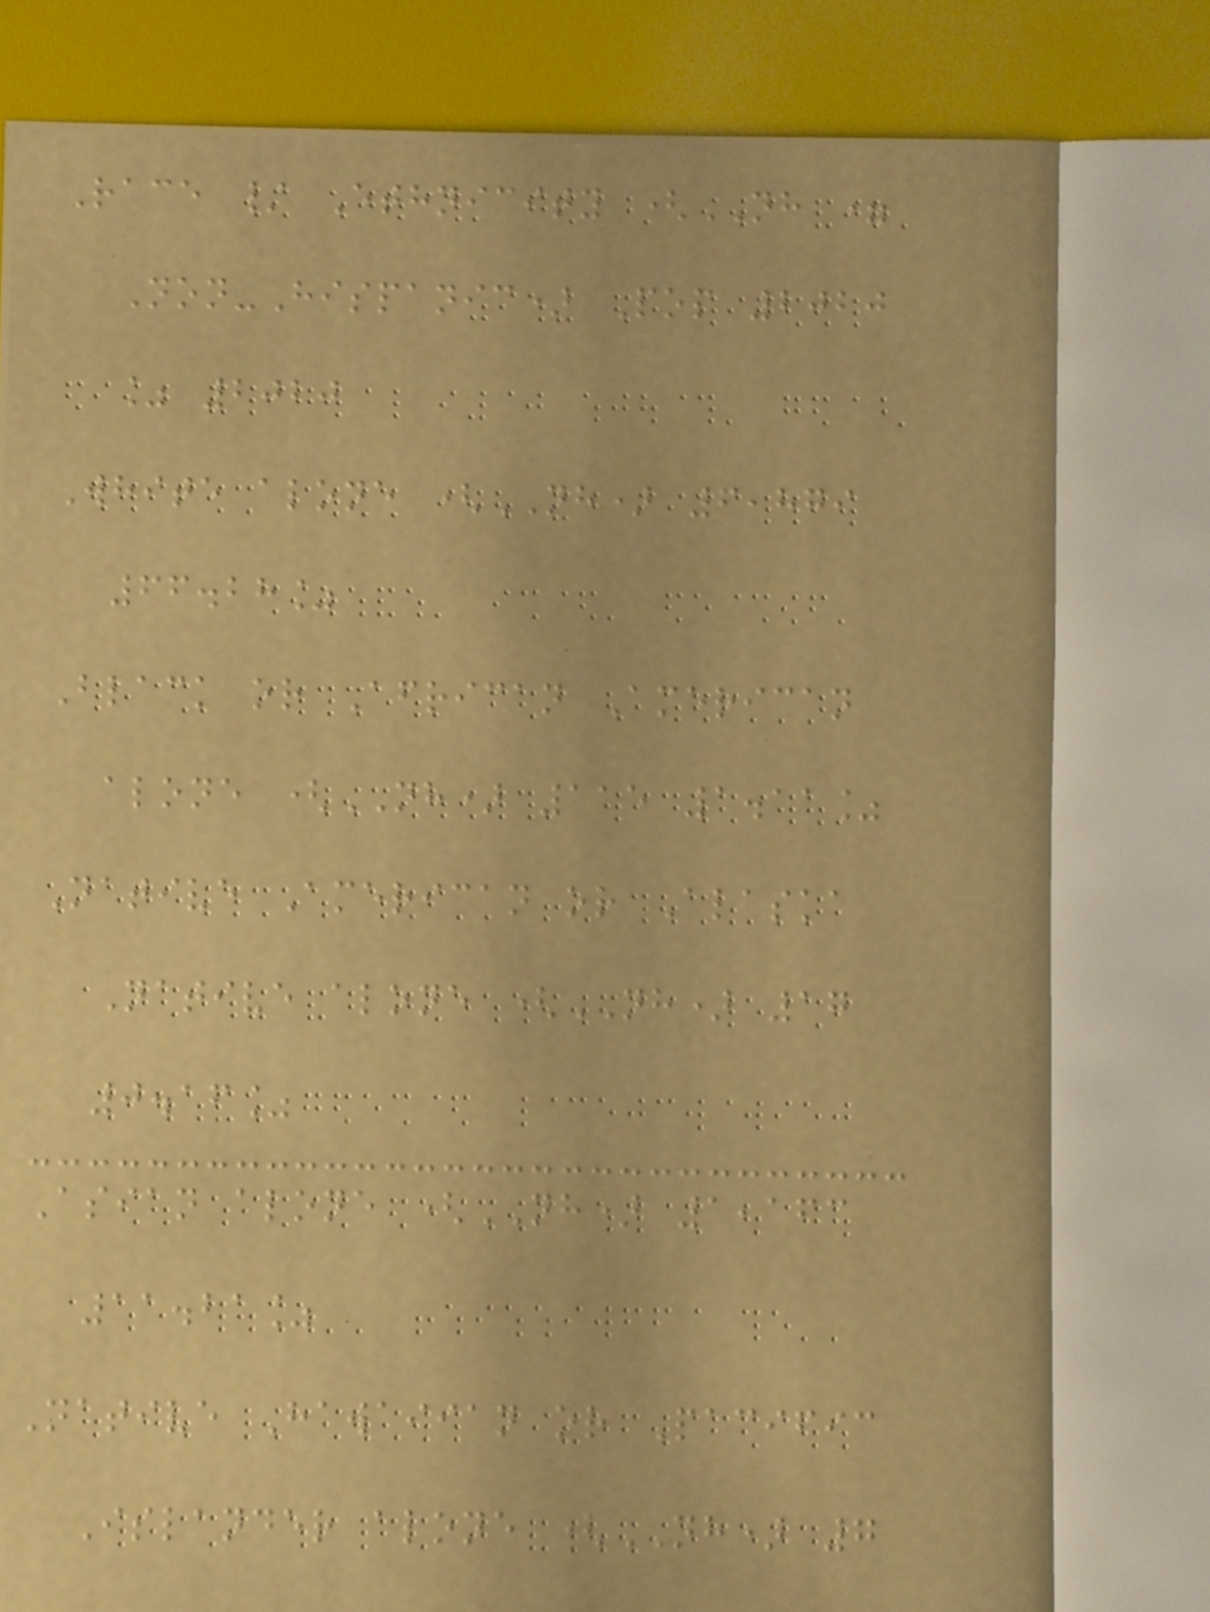Race / Ethnicity (NH =
Non-Hispanic) Pop 2020
% 2020
White alone (NH) 6,879
66.28%
Black or African American
alone (NH) 115 1.11%
Native American or Alaska
Native alone (NH) 17
0.16%
Asian alone (NH) 1,163
11.21%
Native Hawaiian or Pacific
Islander alone (NH) 7
